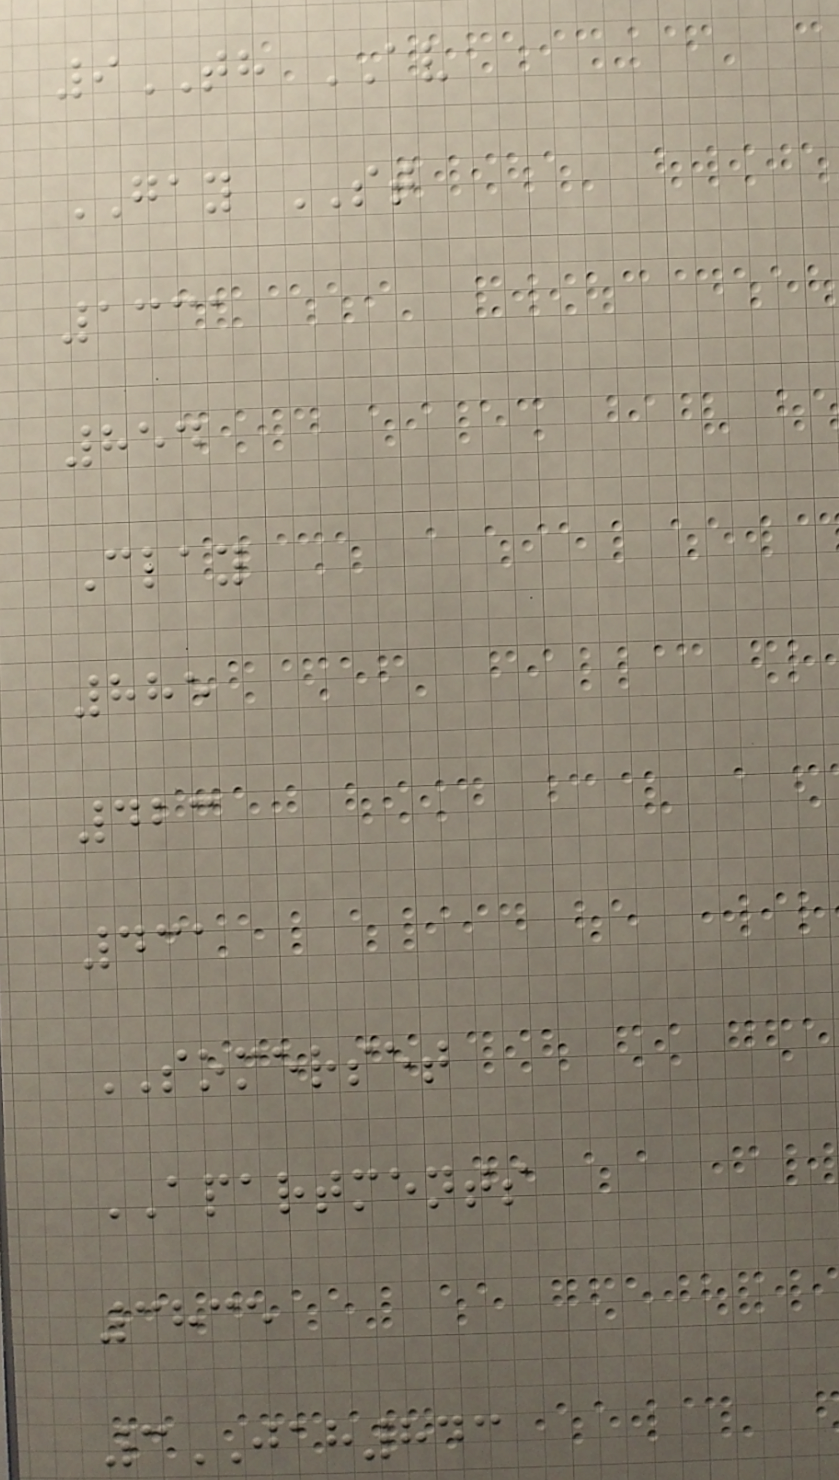9TH AV
GAY ST
1331
854
Clay
885
423
431
SOMERSET
APARTMENTS
3835
3JAH843
